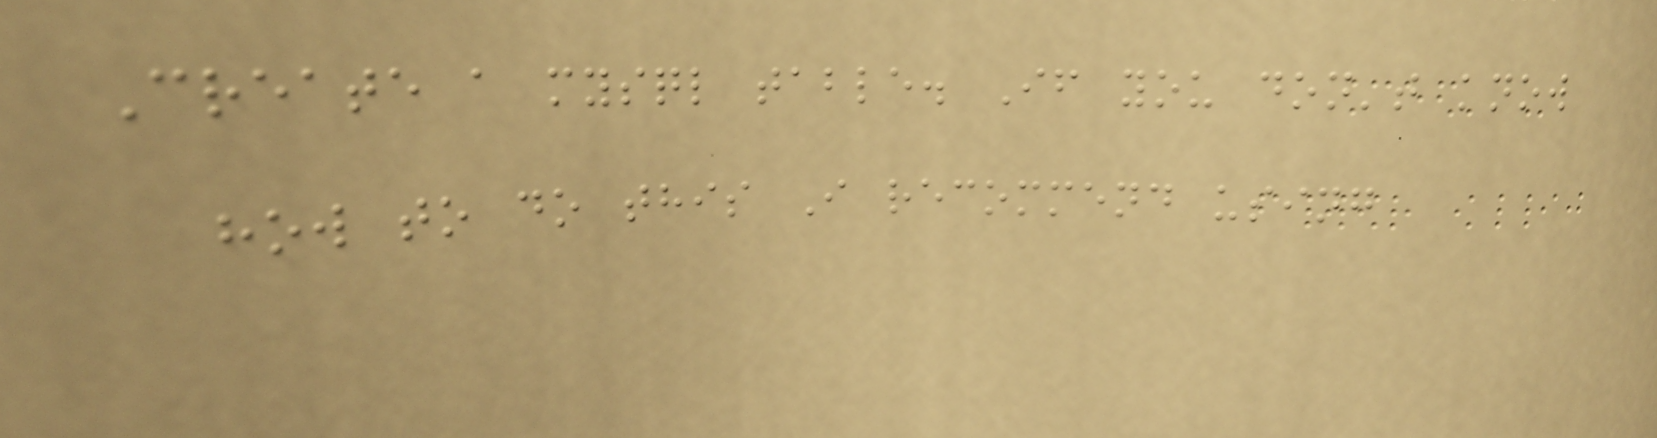Create a mysql table. If you don't know
how to do this I recommend using
